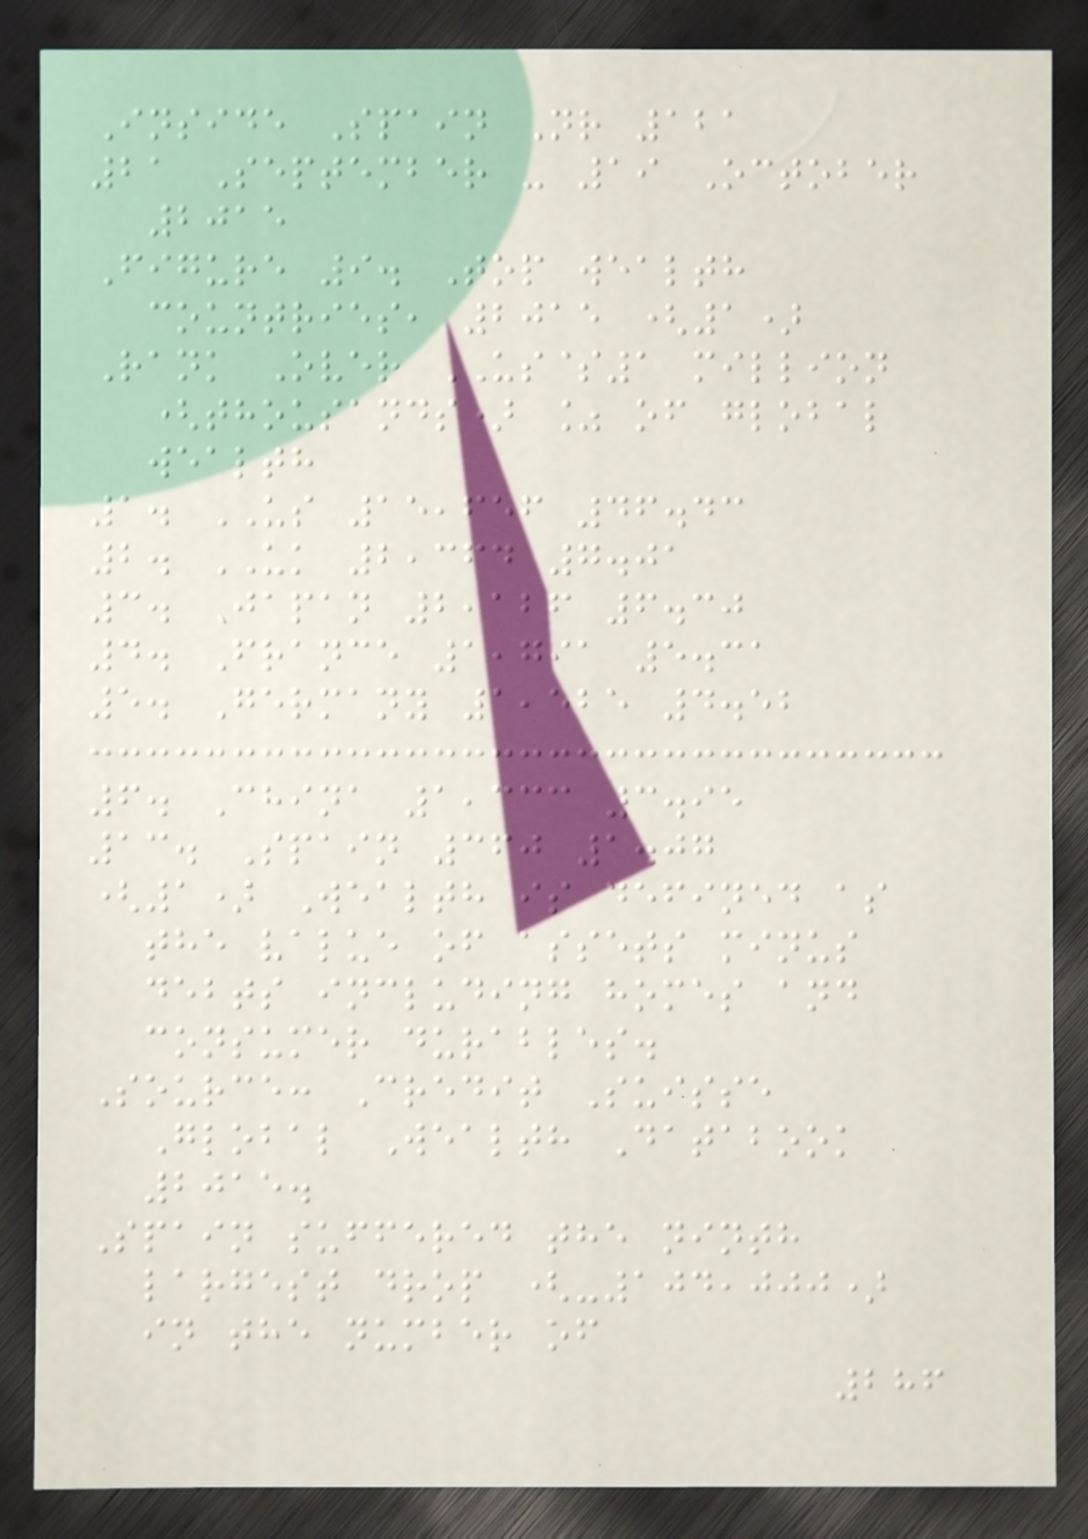Inside Spain Nr 121
21 September - 19 October
2015
Figure 9. Top wealth
countries, 2015 (1)
Rank Over US$1 million
(thousands) % of global
wealth
1. US 15,656 46.43
2. UK 2,364 7.01
3. Japan 2,126 6.30
4. France 1,791 5.31
5. Germany 1,525 4.52
6. China 1,333 3.95
13. Spain 360 1.07
(1) Wealth is defined as
the value of assets minus
debts including homes and
consumer durables.
Source: Credit Suisse
Global Wealth Databook
2015.
Spain suffered the ninth
largest drop (-104,000)
in the number of
286
